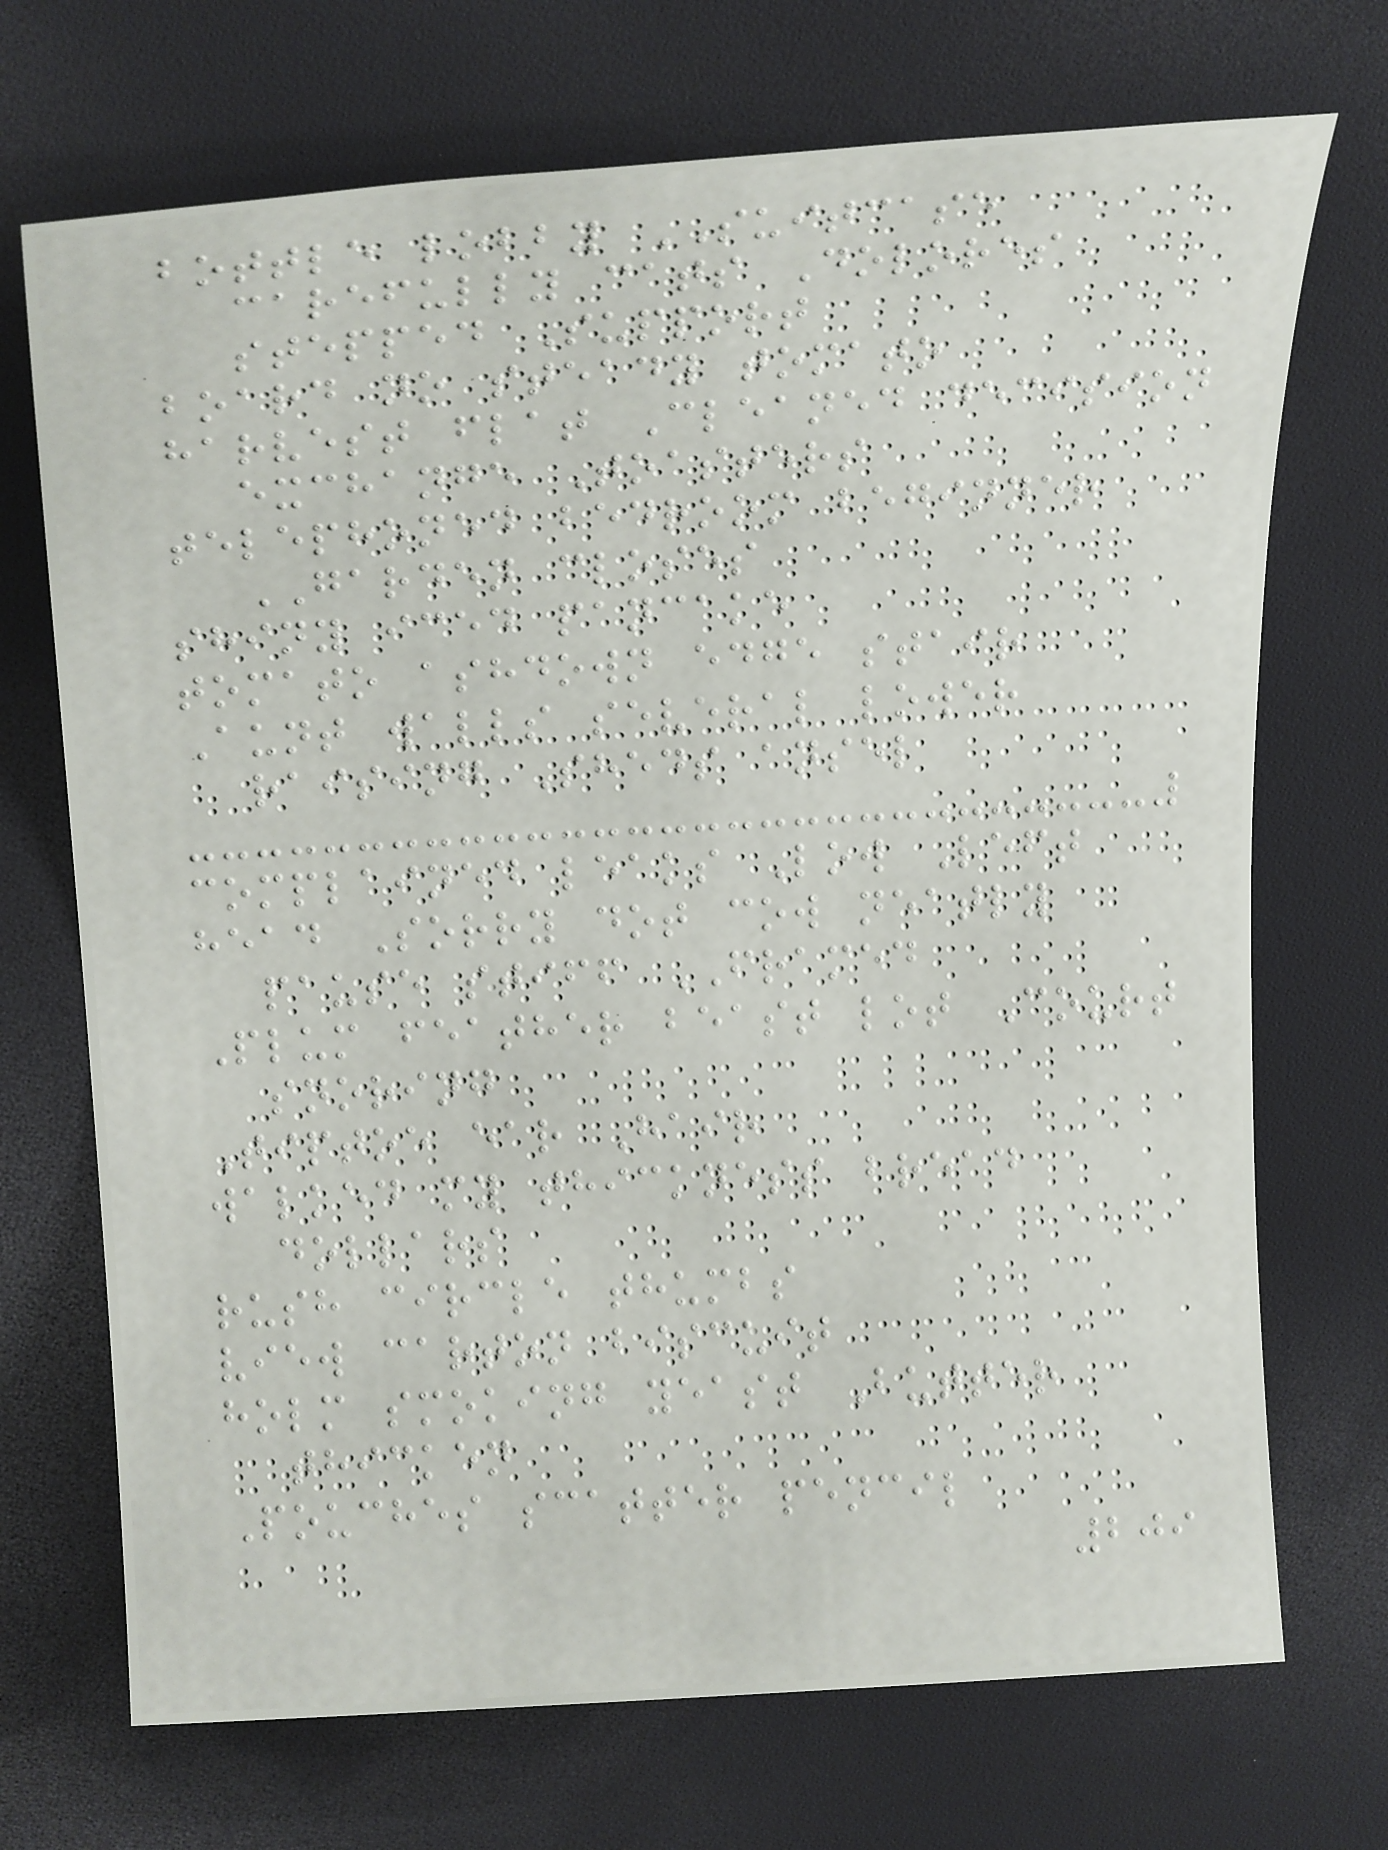bottle lobby SUITCASE
carefully cats Dolores
stepped Support
board no steady tomato
harvest flat Cleaned decision
exchange Toasters
telephoned bedroom beginner
GARDEN closes
shiny iced pancake
tomato ashdown edge stair
Aunt walls several lower
raising Sheds ansel
complained leaks Low Left
head Sorry dot cow neatly
pause stiff FRAMED
Plum feather beast lot Court
snoring
Tiptoe ear Hair
walked my thickness bread
dollars
rush circle thumbs
view carton biscuit
holm smoking yeast Butter
thicken
Pouches scatter pencil
209
